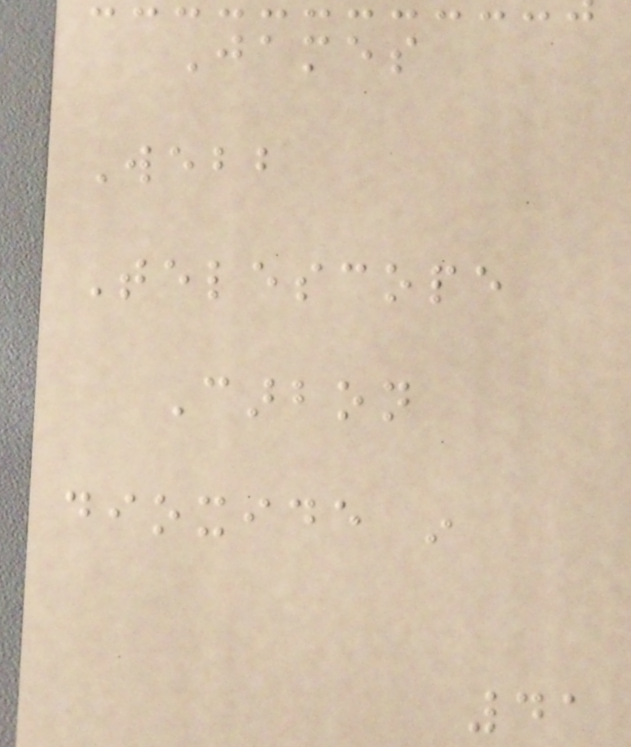James
Webb
Telescope
Carbon
dioxide in
41
